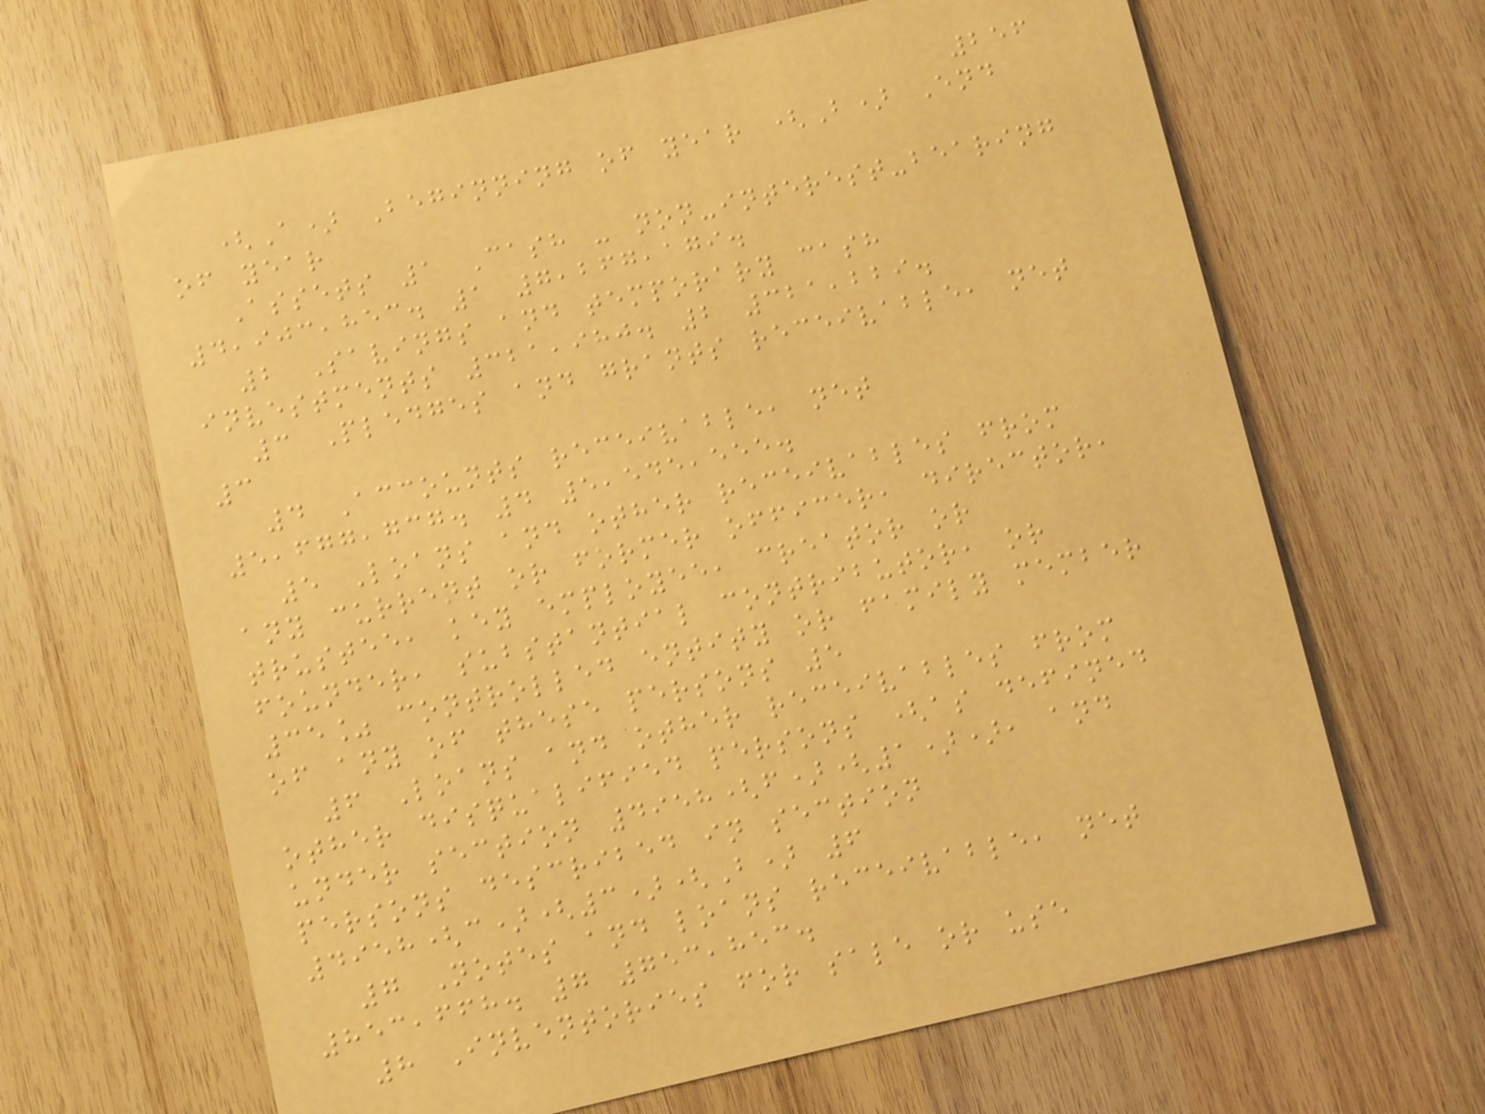256
(A) Beginning of year (B) End
of year
Assets 1 Cash - non-interest-bearing
4,903,853. 1 7,267,179.
2 Savings and temporary cash
investments 321,980. 2 321,229.
3 Pledges and grants receivable, net
3
4 Accounts receivable, net
5,677,737. 4 5,545,555.
5 Loans and other receivables from
any current or former officer, director,
trustee, key employee, creator or
founder, substantial contributor, or
35% controlled entity or family member
of any of these persons 5
6 Loans and other receivables from
other disqualified persons (as defined
under section 4958(f)(1)), and
persons described in section
4958(c)(3)(B) 6
7 Notes and loans receivable, net
853,668. 7 753,853.
8 Inventories for sale or use
